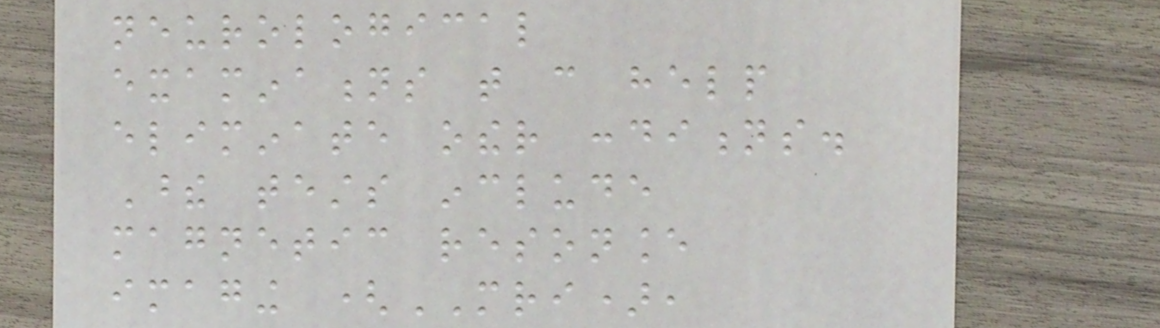neurological
examinations that can help
eliminate other conditions.
These tests include
magnetic resonance
imaging (MRI),
